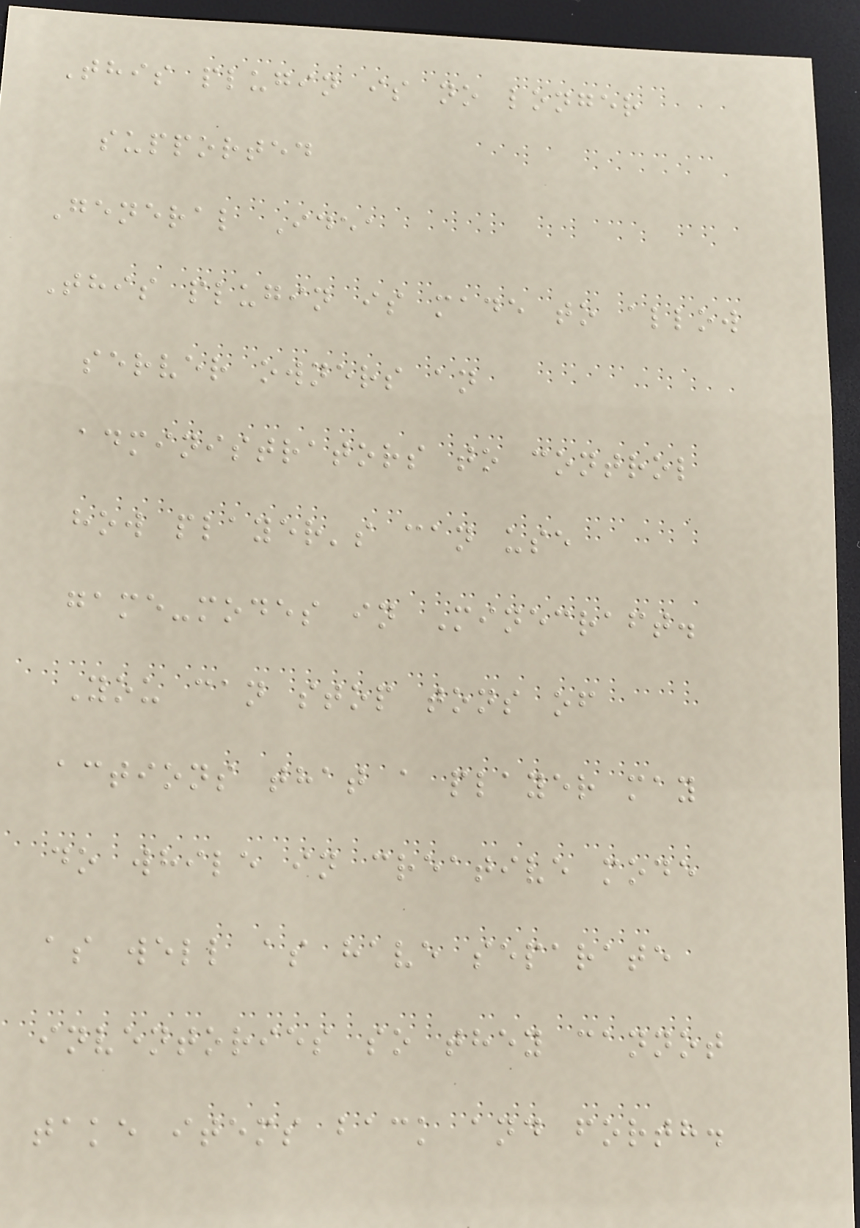This plugin is no longer
supported
General Idea
This plugin is made to allow
server owners an
administrators to control
how player's can use
game-modes in Minecraft.
You can stop tons of
actions that a player may
do while in creative mode
as well as have separate
inventories so they cannot
take items back and forth.
